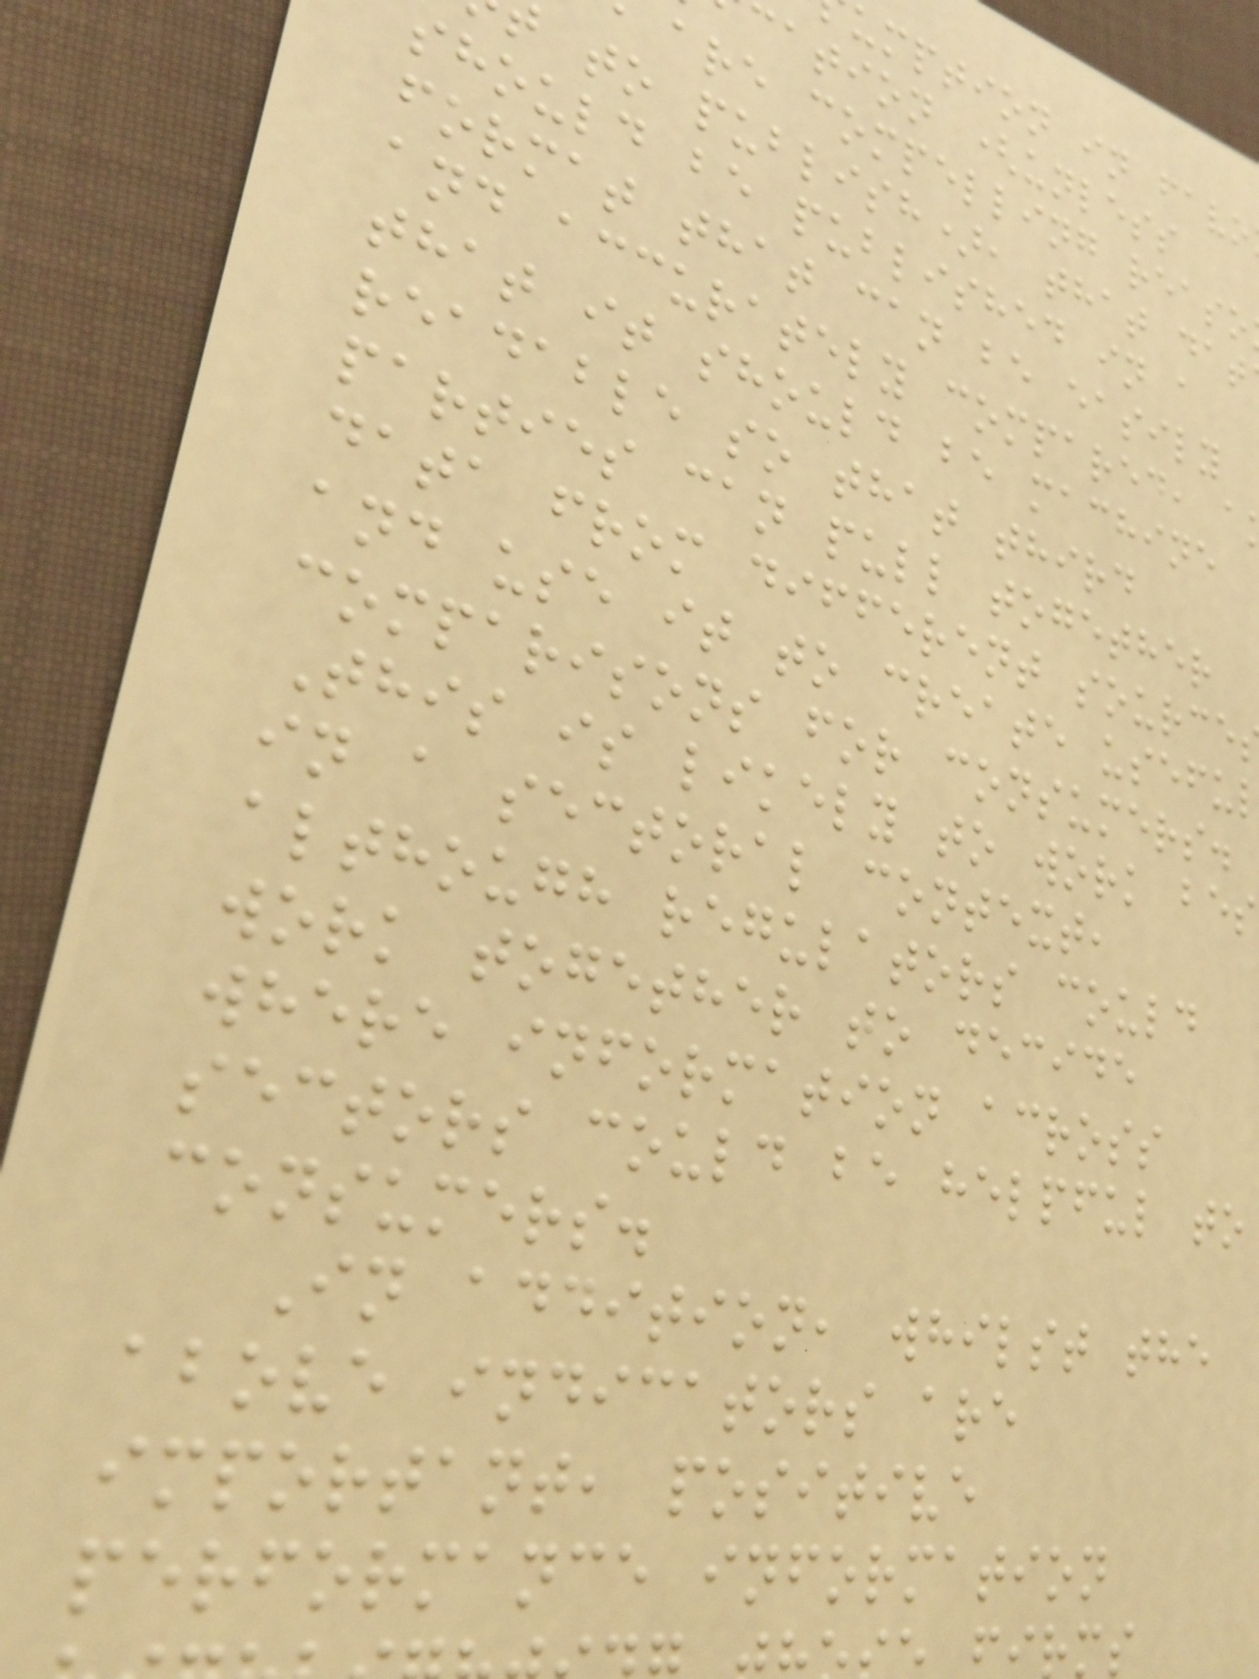umption in favo
cation (unless
are compelling reaso
to publish), that dat
should be published in a
format that can be easily
and accurately compared, a
that it should be machine
readable so that third
parties can pull together
data from different source
and use it to create usefu
comparisons for consumers.
This is likely to work bes
in a sectoral context,
although regulators could
work together to decide
where information across
sectors could be helpful to
consumers.
In addition, whilst the
above indicators are
important, positive
performance information
